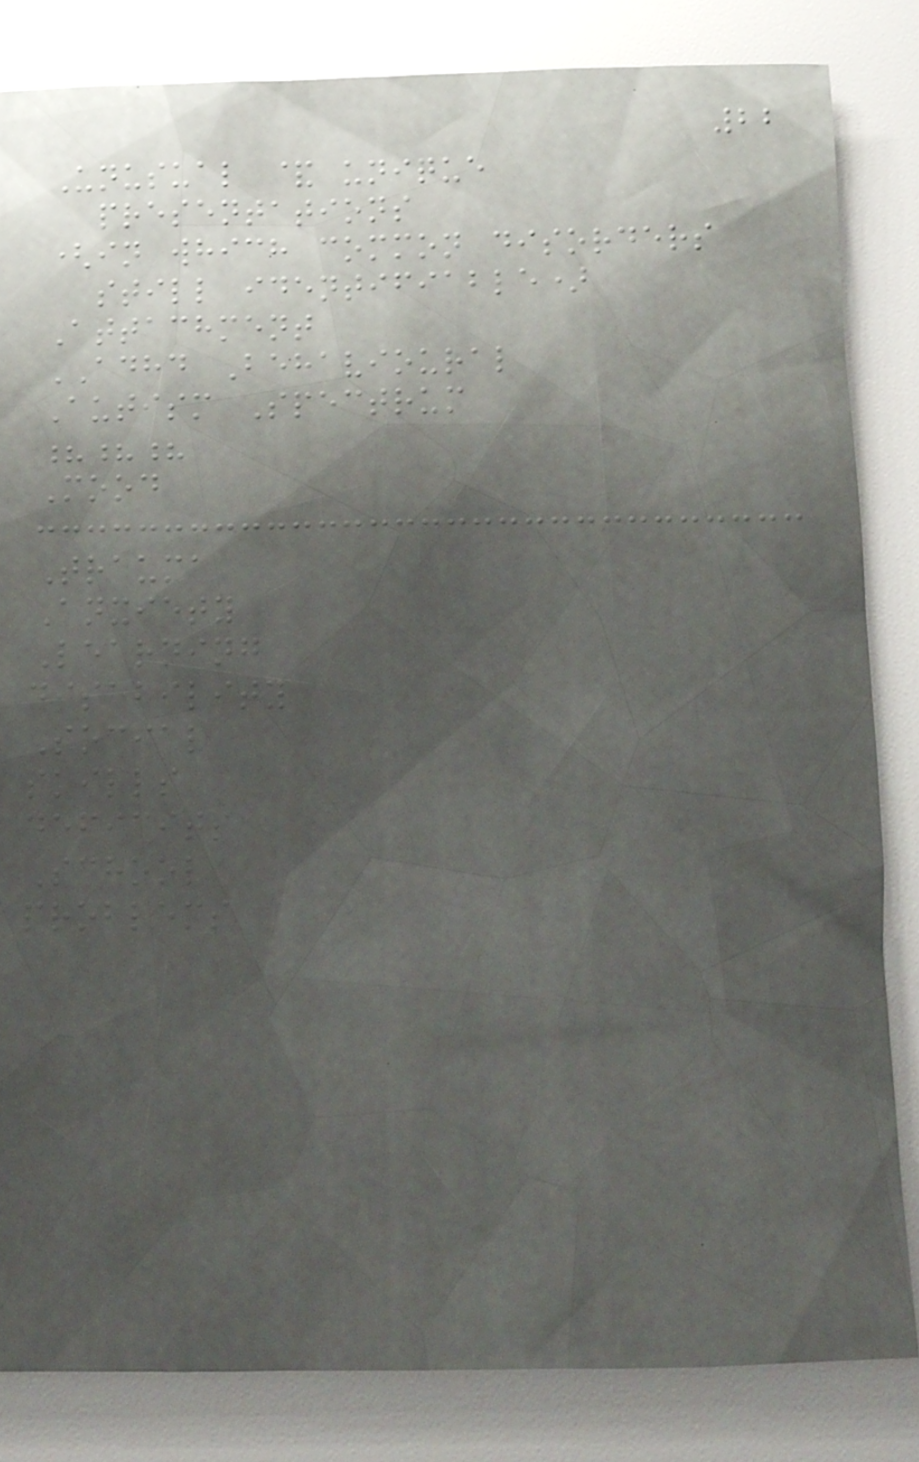22
Unusual & unique
presentations
(in which common disorders
still identifiable)
Attachment
ADHD Behavioural
Autism Spectrum
???
Mood
Trauma
Anxiety
Learning
disability
Social
skills
deficits
School
problems
